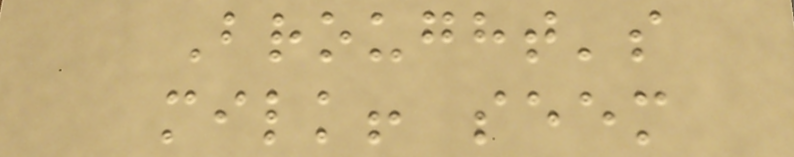Brought's
milk! seem
